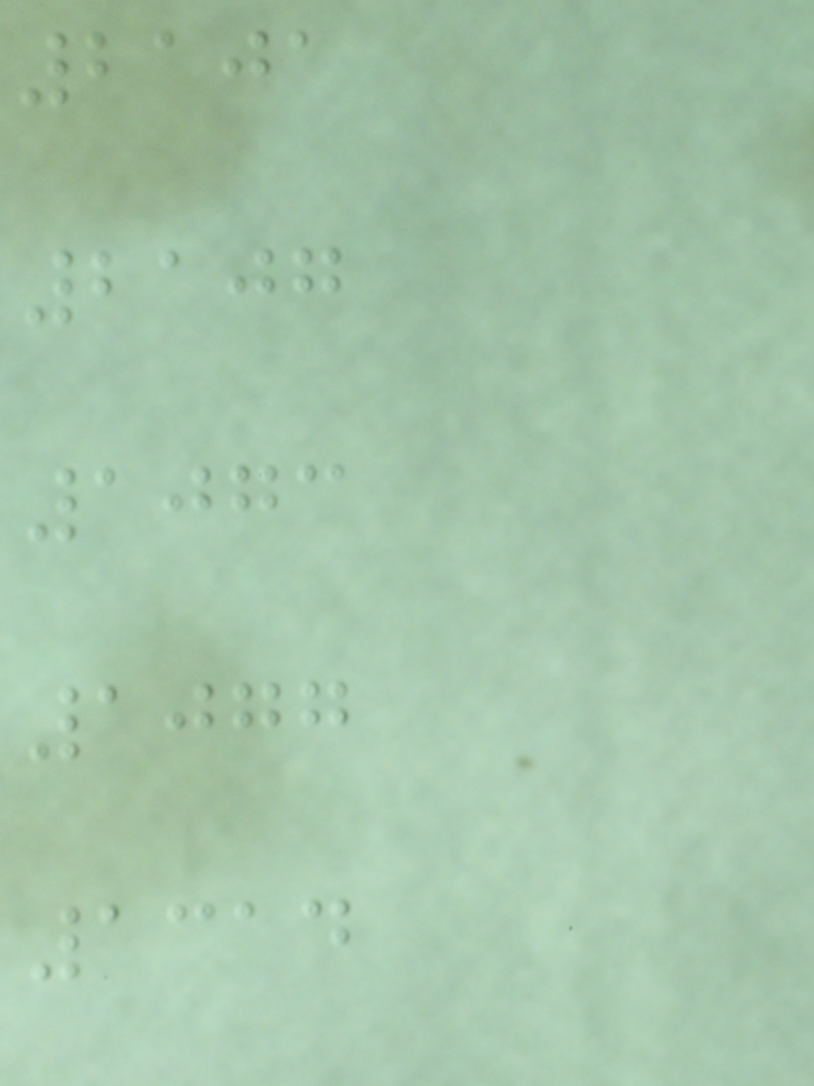2101
2107
1073
1077
1314
